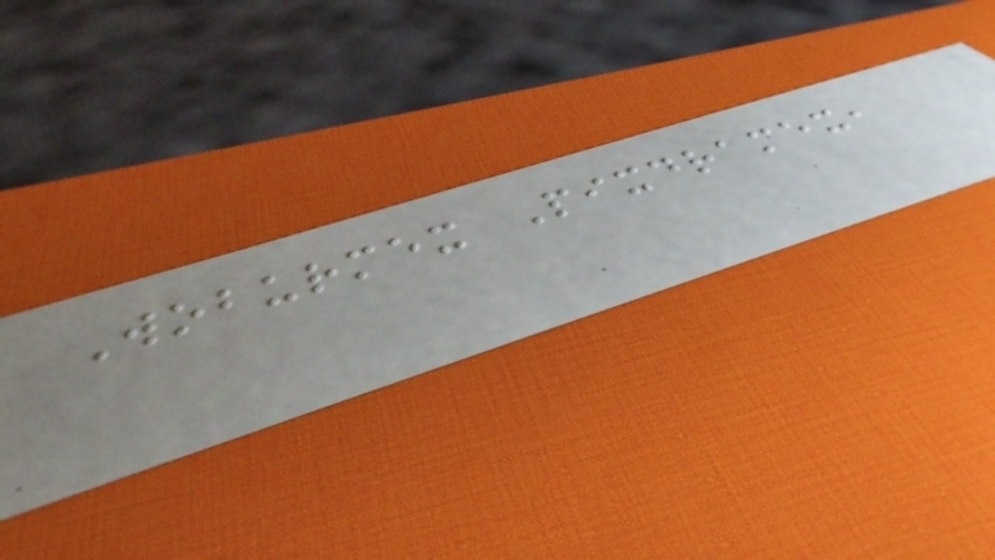Woburmex Pixdramex,
